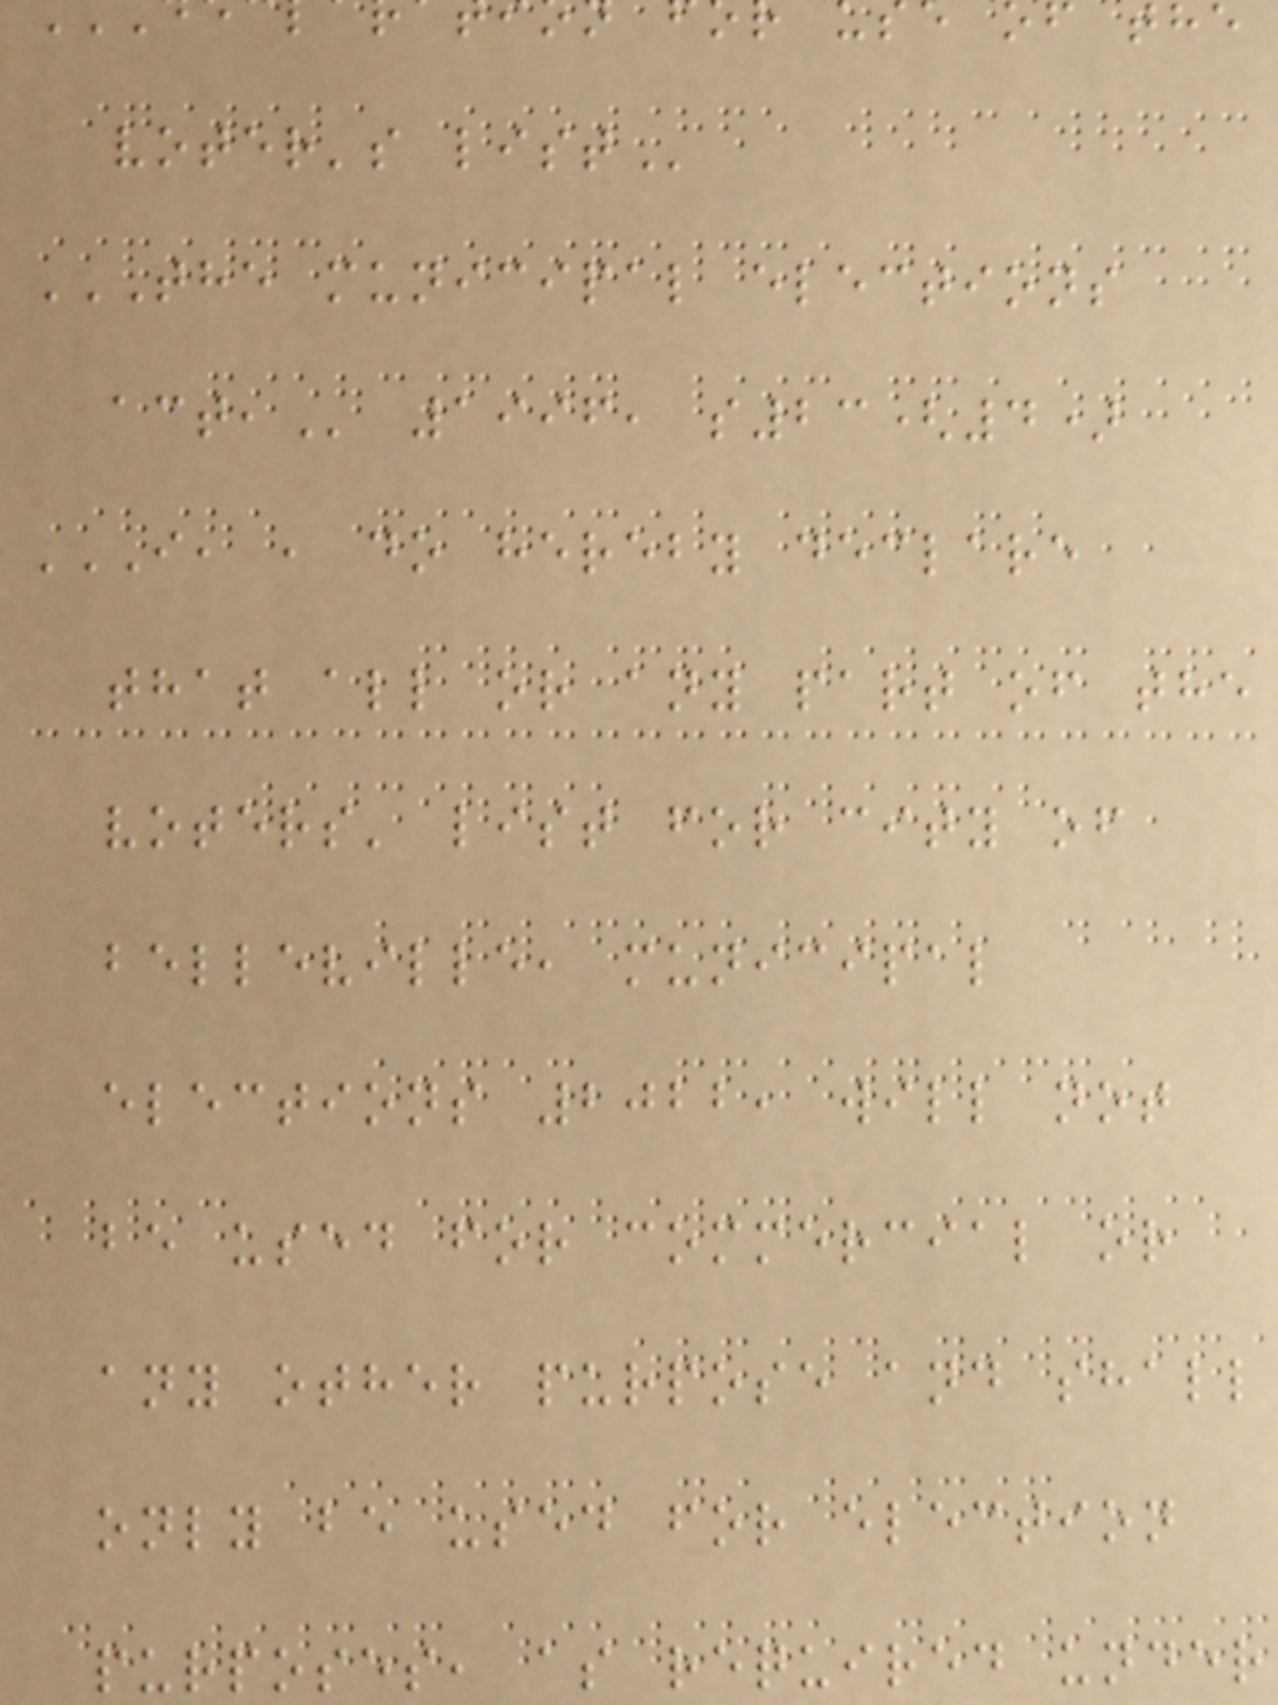voter's
THE MUNICIPAL ELECTIONS
1996, s23(4)
I, , DO HEREBY DECLARE
that all or any part of the
voters' list for city of
belleville, municipal
elections 2022, will not
be used for commercial or
any other purpose and shall
only be used for election
purposes, as required under
